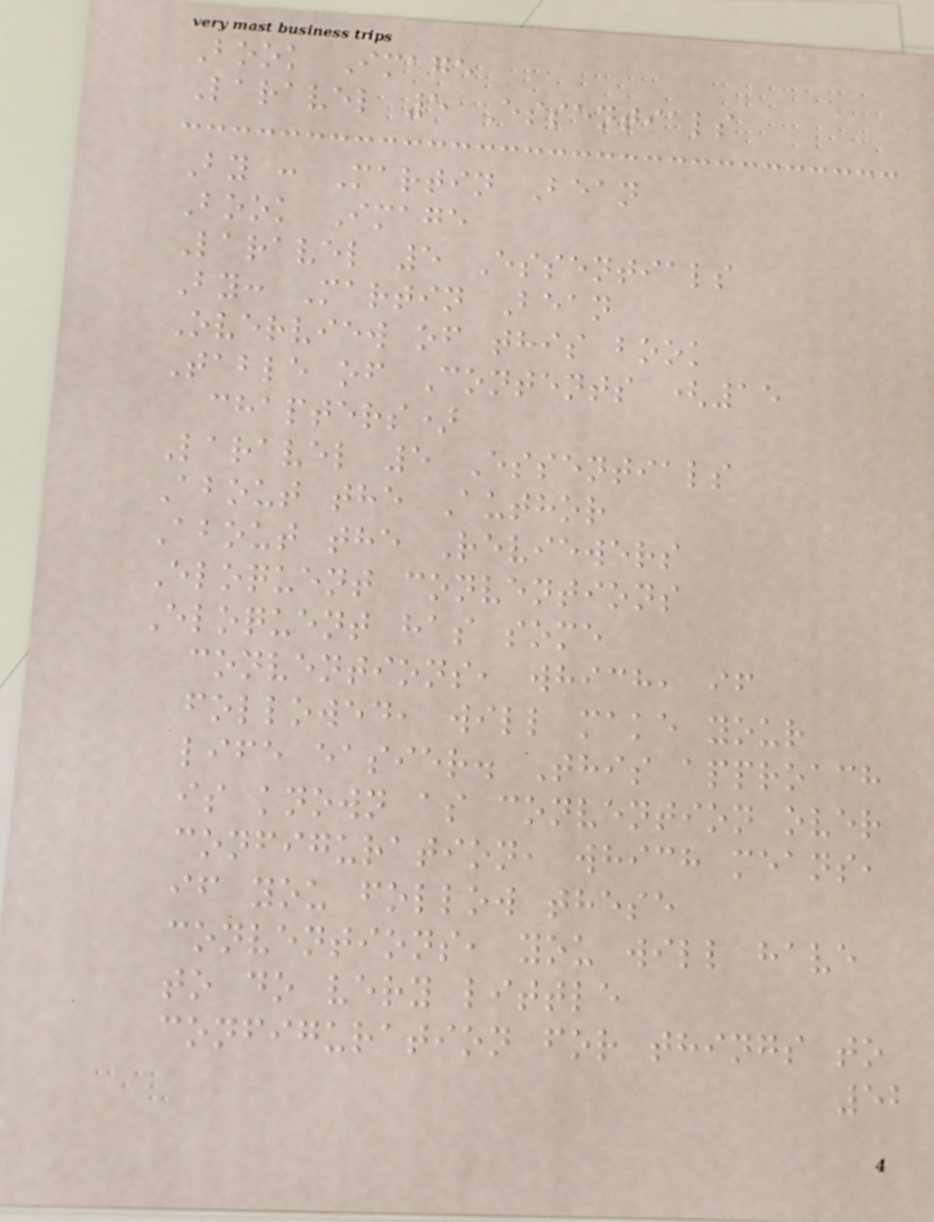Book Image
Laravel 5 Essentials
By : Martin Bean
Book Image
Laravel 5 Essentials
By: Martin Bean
Overview of this book
Table of Contents (15
chapters)
Laravel 5 Essentials
About the Author
About the Reviewers
Eloquent conventions
Eloquent has some
conventions, which, if
followed, will make your
life easier. This approach
is known as convention over
configuration, which means,
if you follow these
conventions, you will have
to do very little
configuration for things to
52
